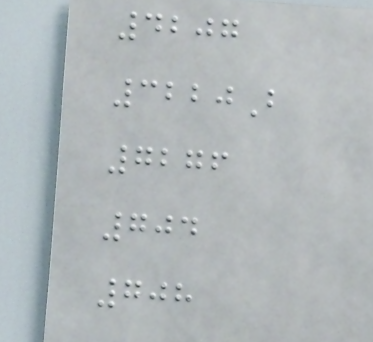4207
3220B
7276
704
708
